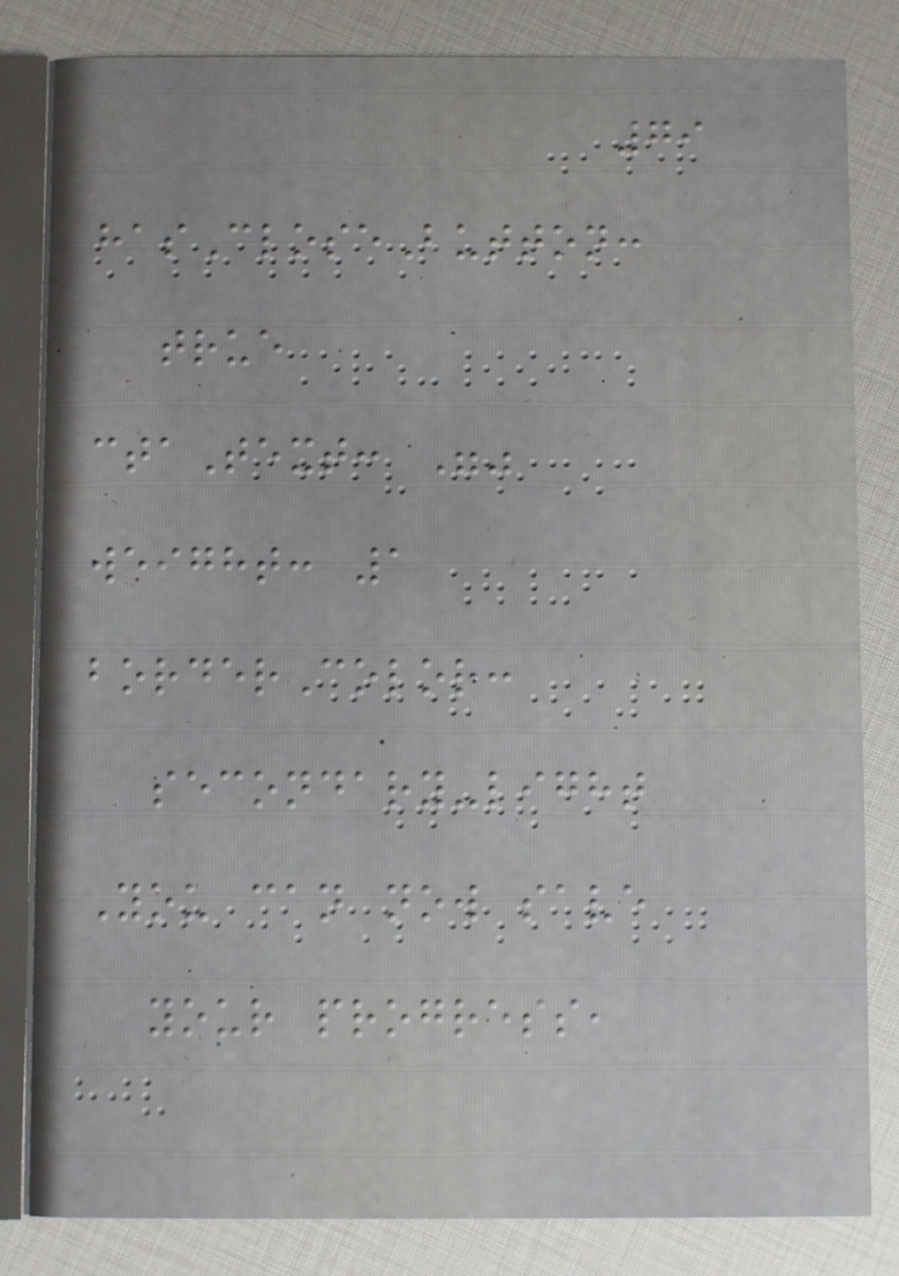79
hasCloseButton:
true
ctaText: ""
weight: 1
borderColor:
secondary-light
You can now save
your progress,
